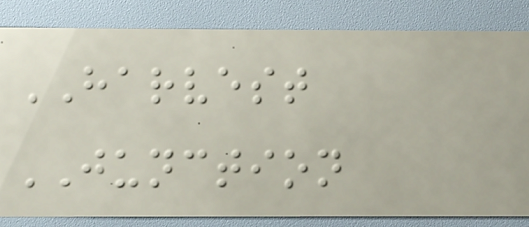HARVEST
JUNCTION
